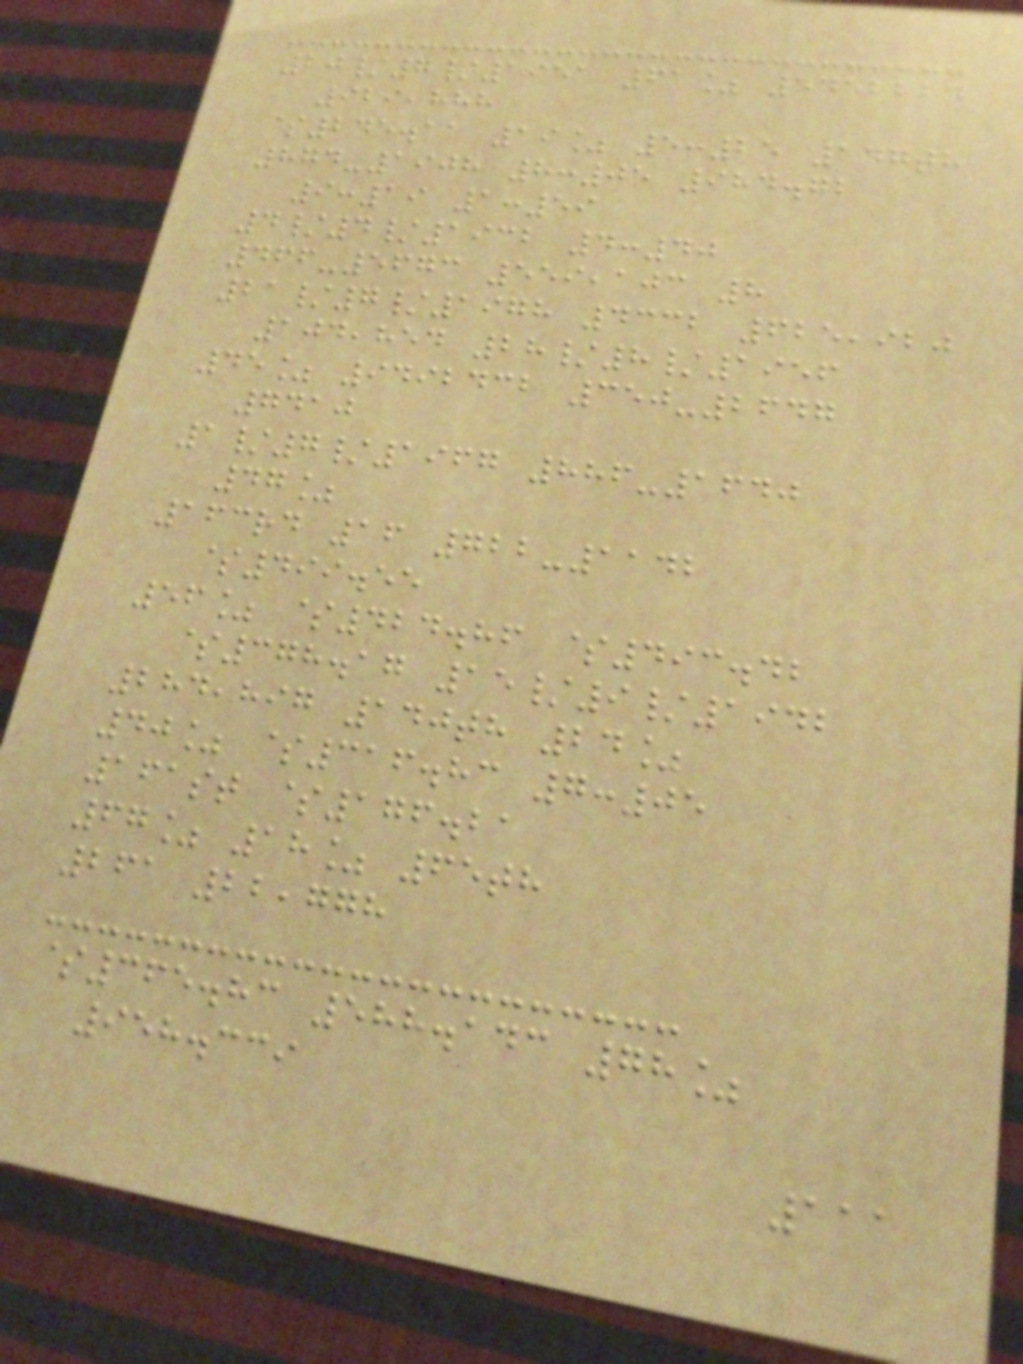20/7/1951 61% 5452224
929,888
$245.11 19% 5:25 147th
874-1908 8:05 984.72
9:19 1:59
4/4/1932 4:40
466-5673 559,103 8
21/7/1978 4332 625,920
104,854 28/8/1956
45% 9492432 350-2647
7410
1/7/1967 886-1640
47%
163rd 16 722-1142
$499.55
56% $424.86 $493.42
$378.17 15/9/1942
284,897 140th 24%
40% $316.83 7:05
161st $176.21
67% 18% 65th
261 22,778
$365.83 588.143 78%
958.339
111
